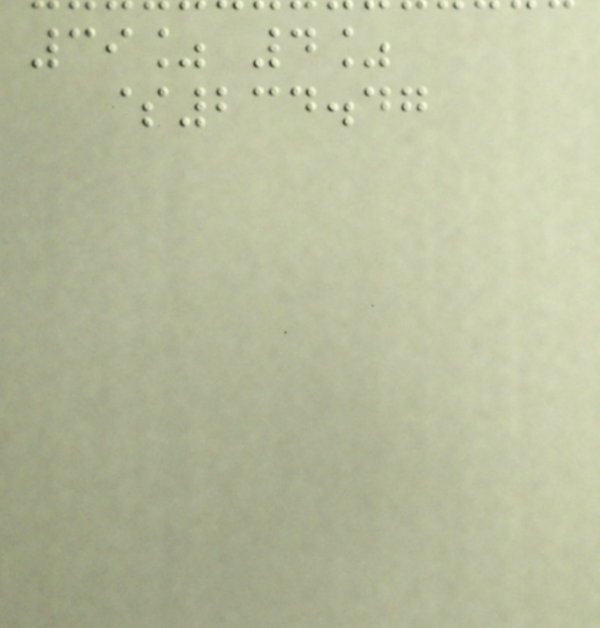39% 4%
$234.47
